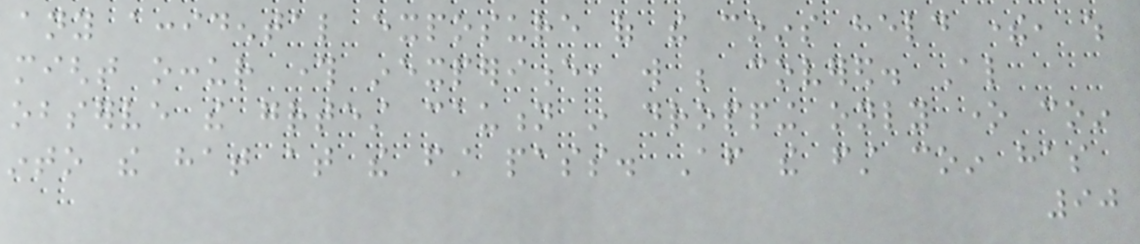any accidental exposure of the coins held there, which
might occur through inexperience, will be covered. Also
observe the greatest caution in dropping only one coin
into the hat at the first pass. After the first coin has
90
